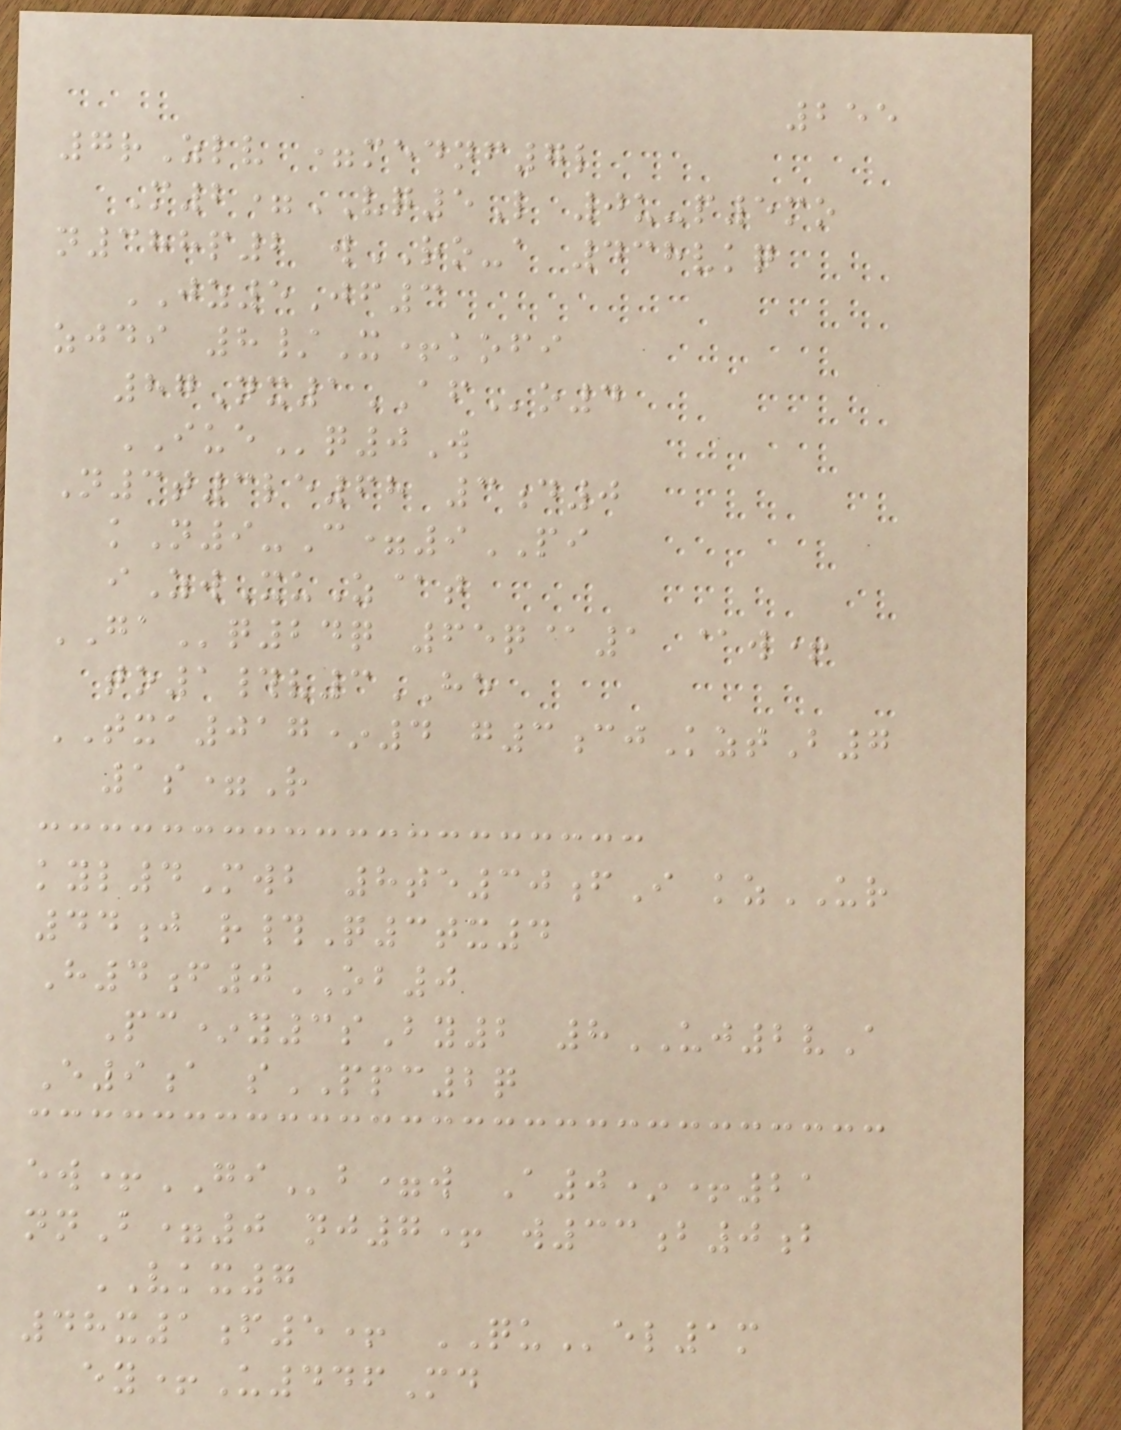255
7rZlv =mednf7l
M2=VQ5L 0u-p5mo
n388p2 wRO-a 438vkq
JZ5Jf3
zjdi 8/X+kofi
87Nx1AFo4
IUEq0W
N3t3le68 3d0
kN9-C=9PI
iZwXuZ@t
GAq24q 65q@1 @w+
to1#v3HE
TXA017*4 g3cjKztB7
1s=R
kyl4Mwb 8te30fI kzUR
44j r#Q3tx4
H4f0OB0
Pc*y3sBy2 8UJ2vA
E9a sPPC2q
ew+GIb=w A0*+21
nnB=0 nj7+ w33b0b
VKX7
48x1f5+ QUel1m
ey+U446Md
